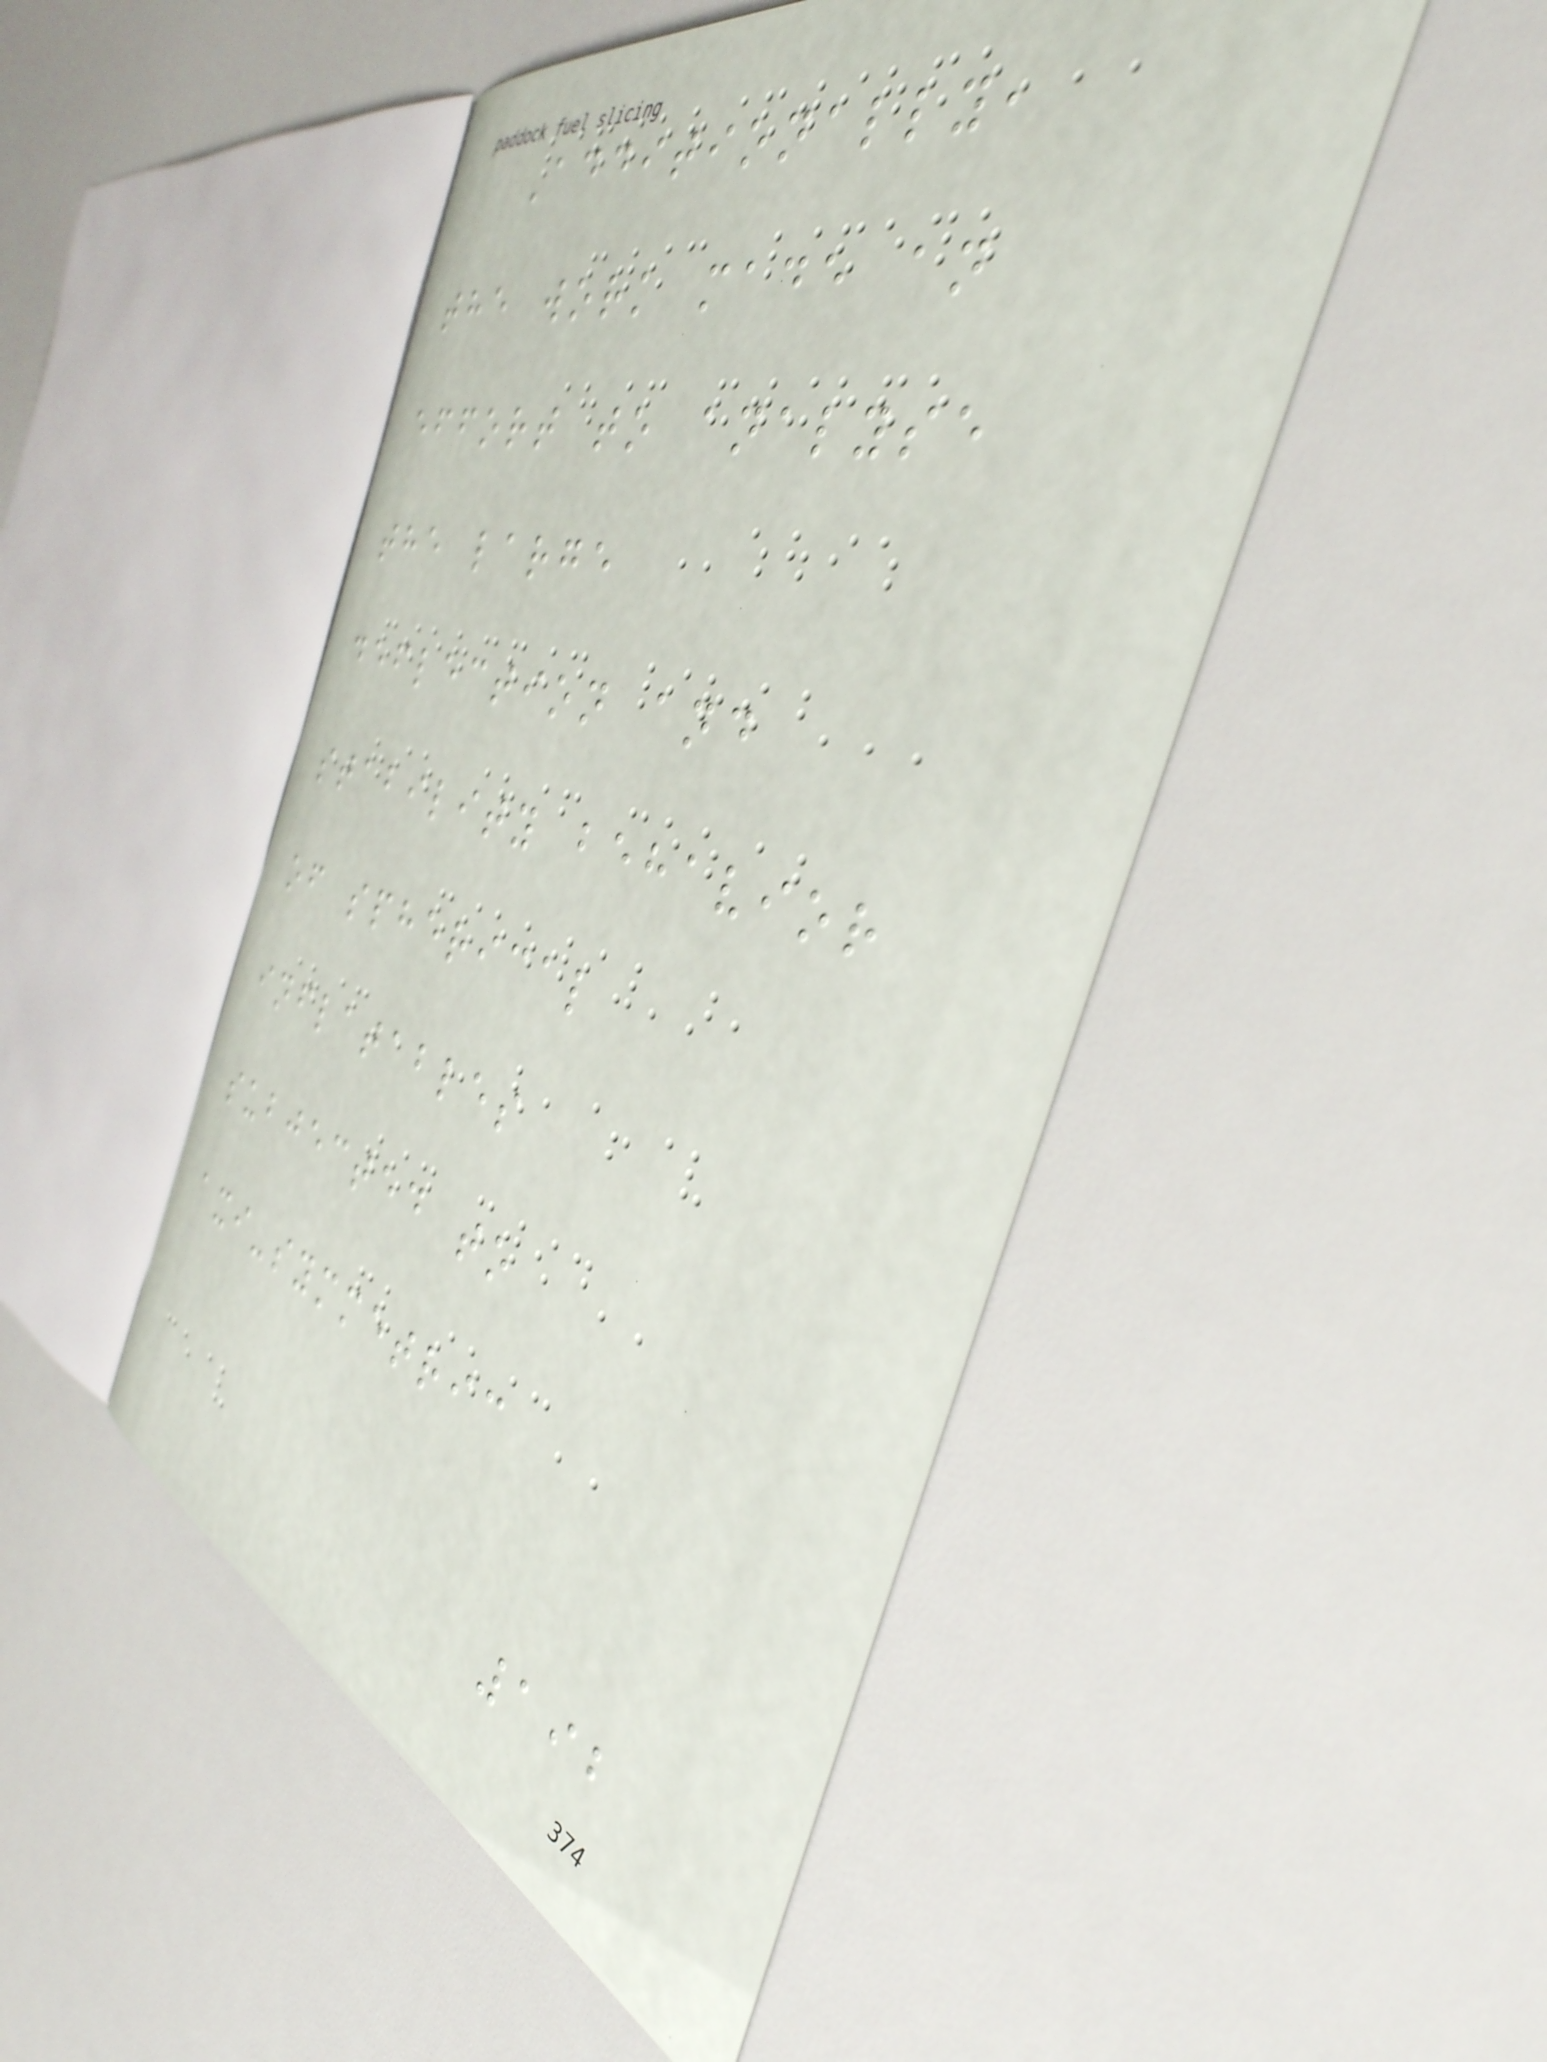Additionally,
the work made an
effort to analyse
the large
deflection and
stability behavior
of spherical
inflatables
subjected to
axi-symmetric
192
